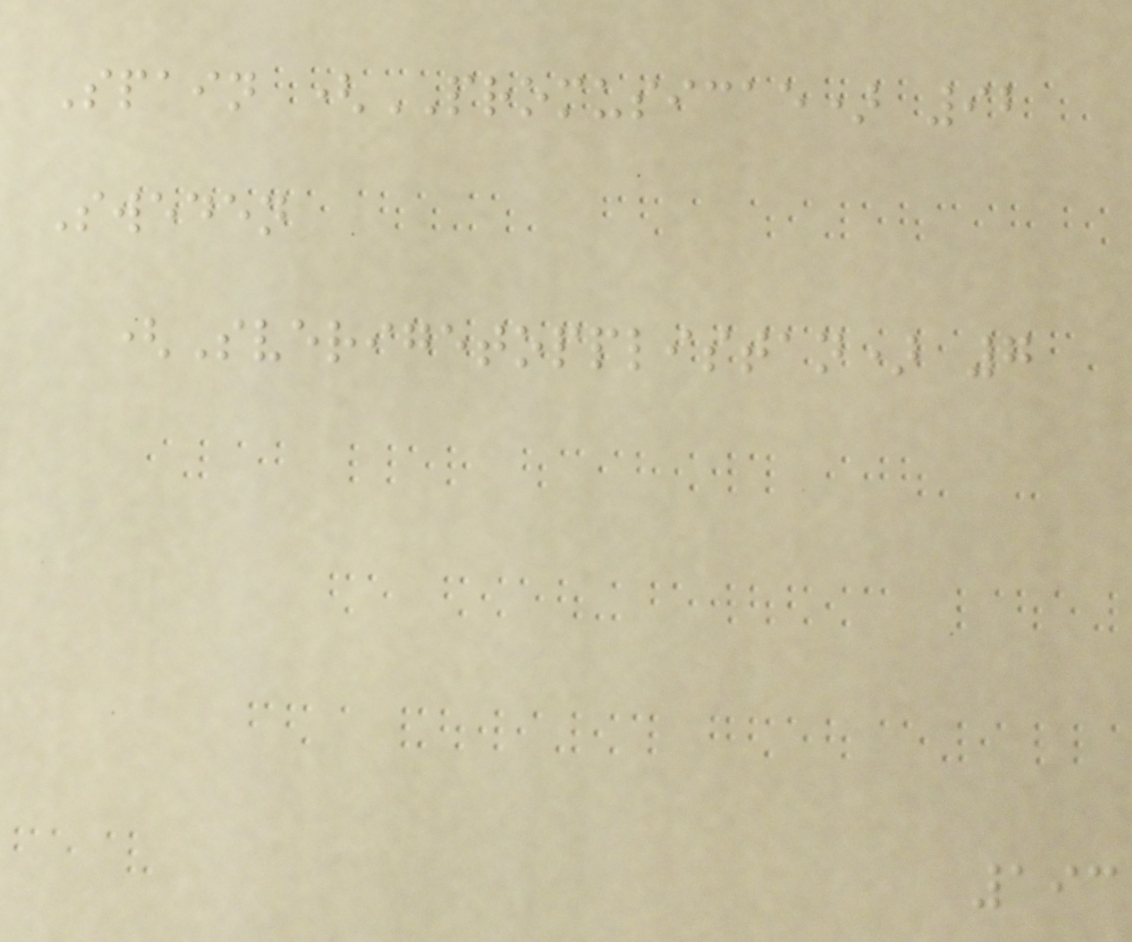Spain (PROMUSICAE) 92
Sweden
(Sverigetopplistan) 7
193
